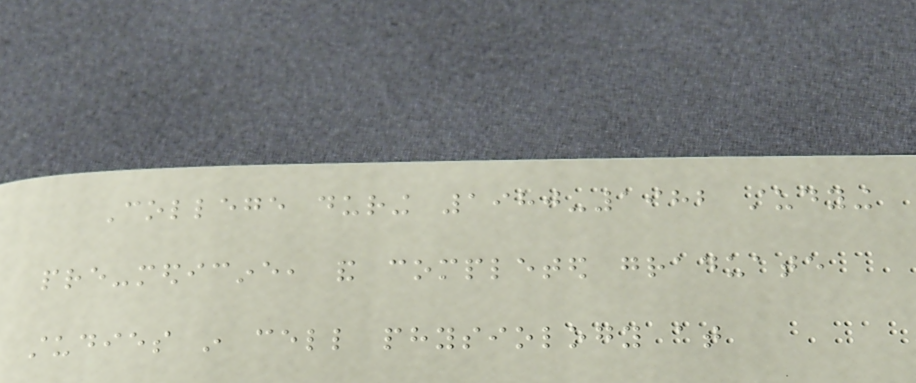College during 1980-1982 studying
pre-medicine, and completed graduate
studies in cell physiology at
